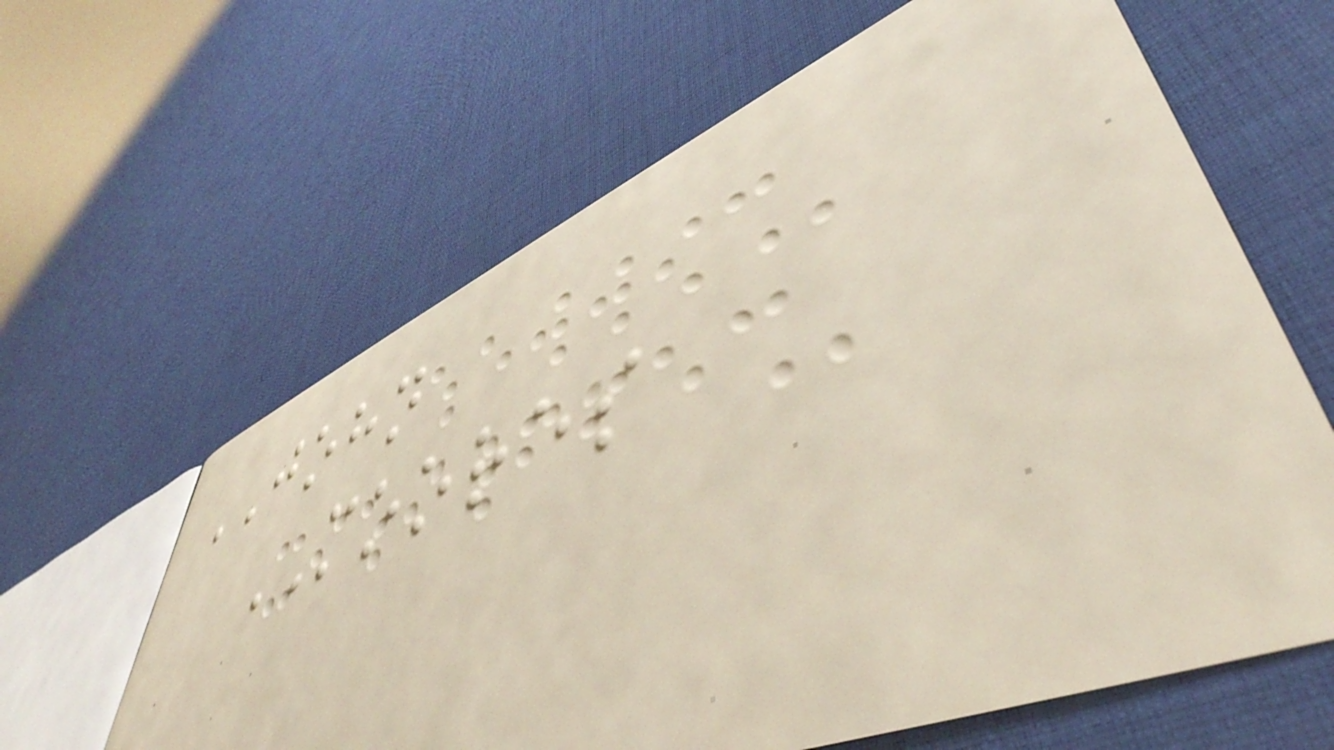JOHN
MOORES
